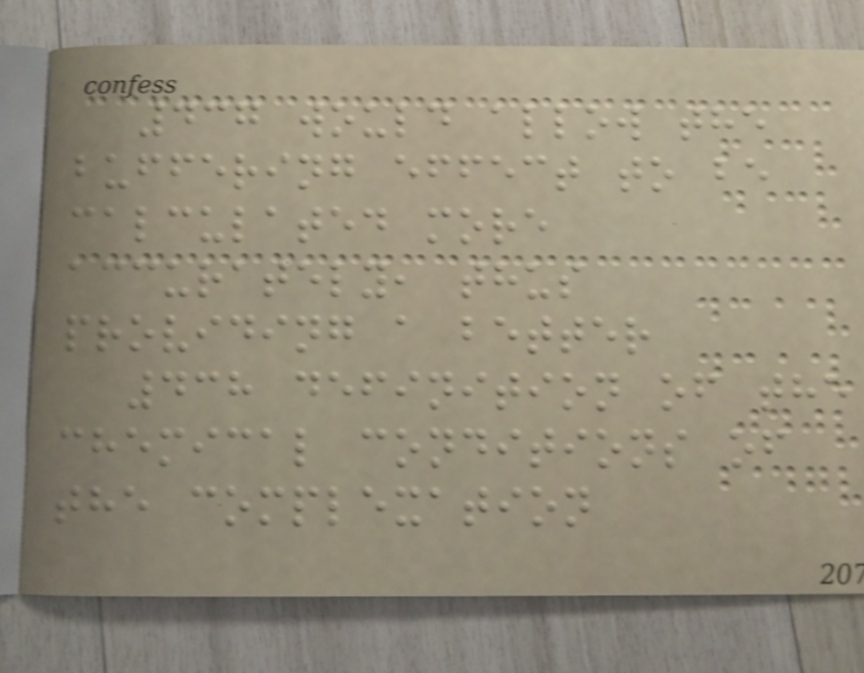437 would allow the
buffering effect to be
calculated more
accurately, thus
providing a better
438 definition of the
chemical conditions of
the complexation
